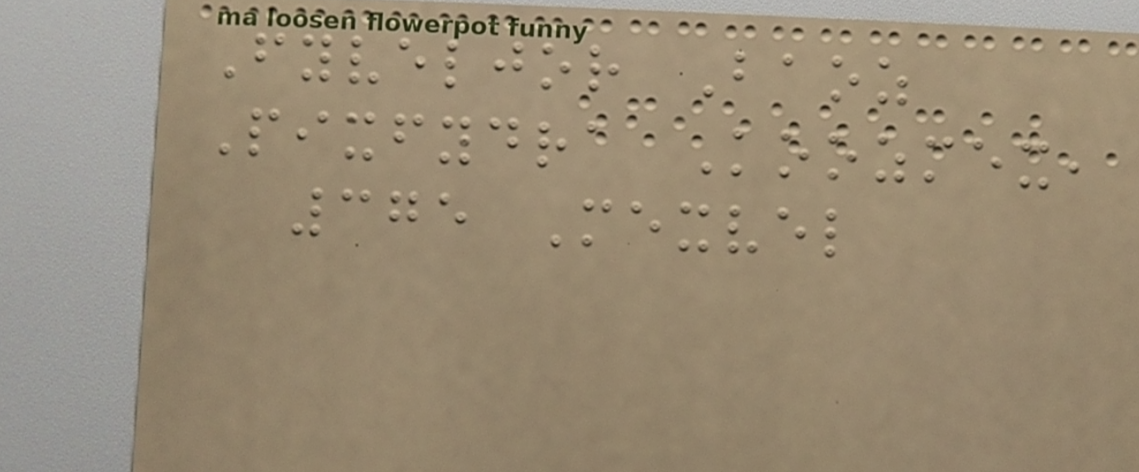Fyveljor Baoz
Pixfydra Koozmex,
375 Mexvel
